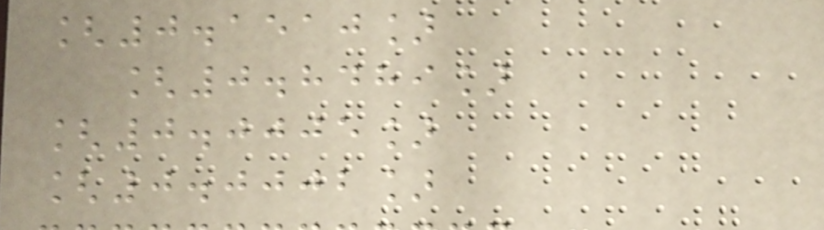[0.1510]
[0.8489]
[0.0005]
[0.0002]
